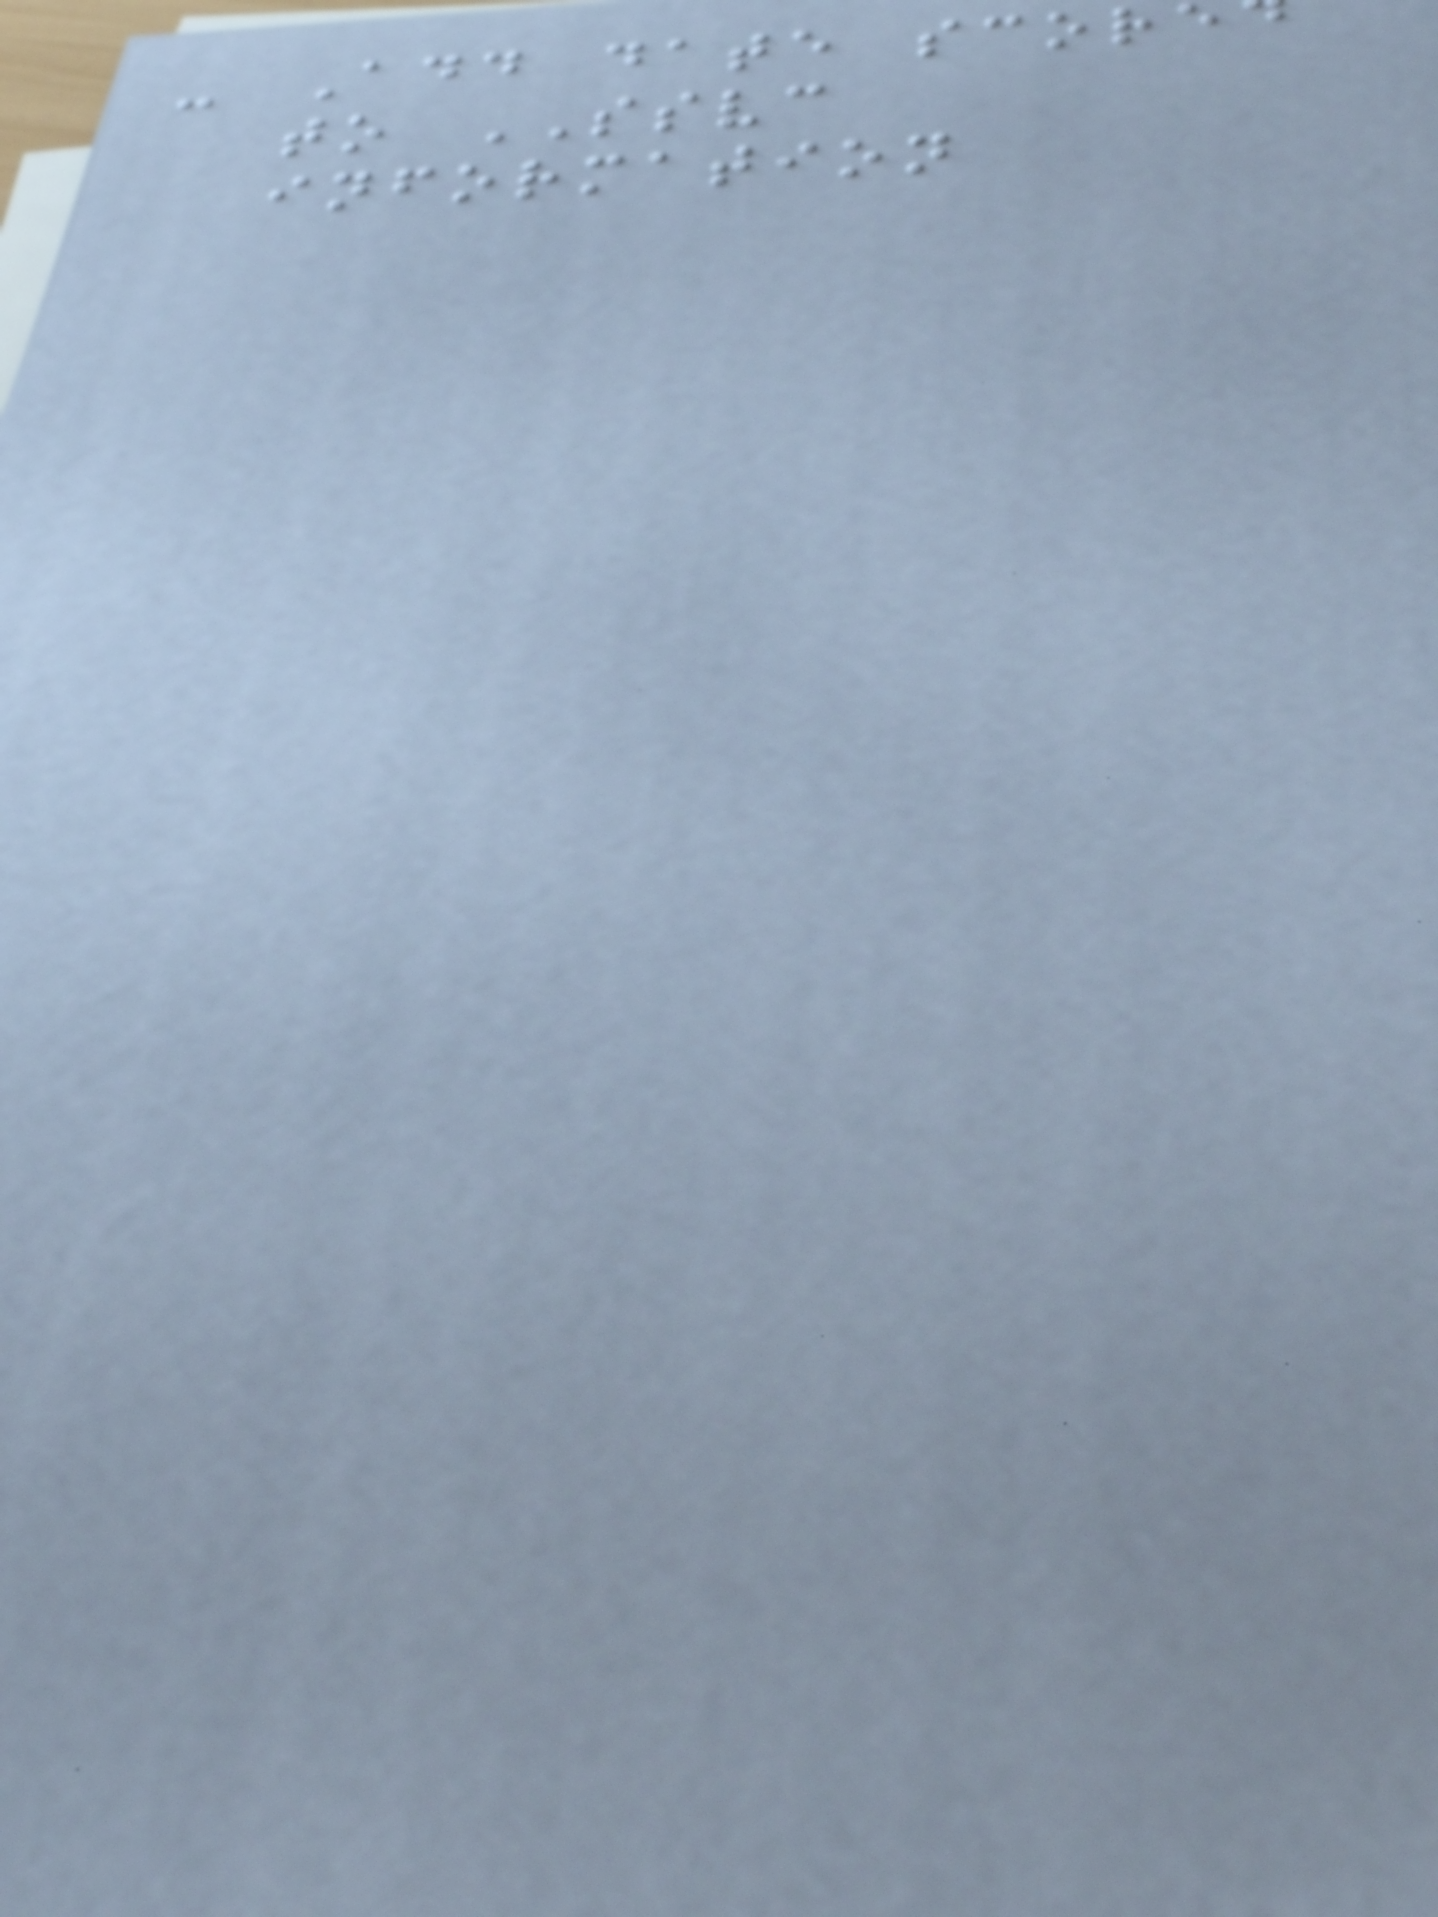- Add date scor
to SSVC
information
